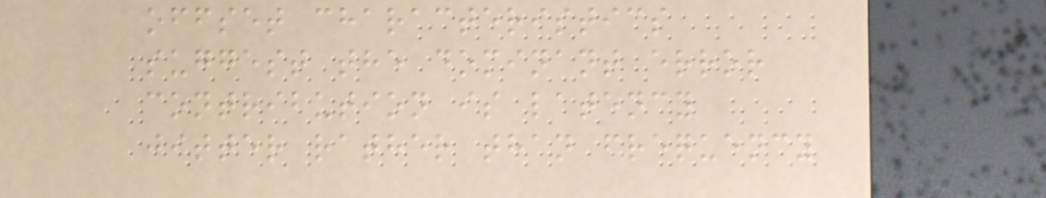offset characteristics
suggest the dominant error
contribution is latency
jitter rather than frequency
